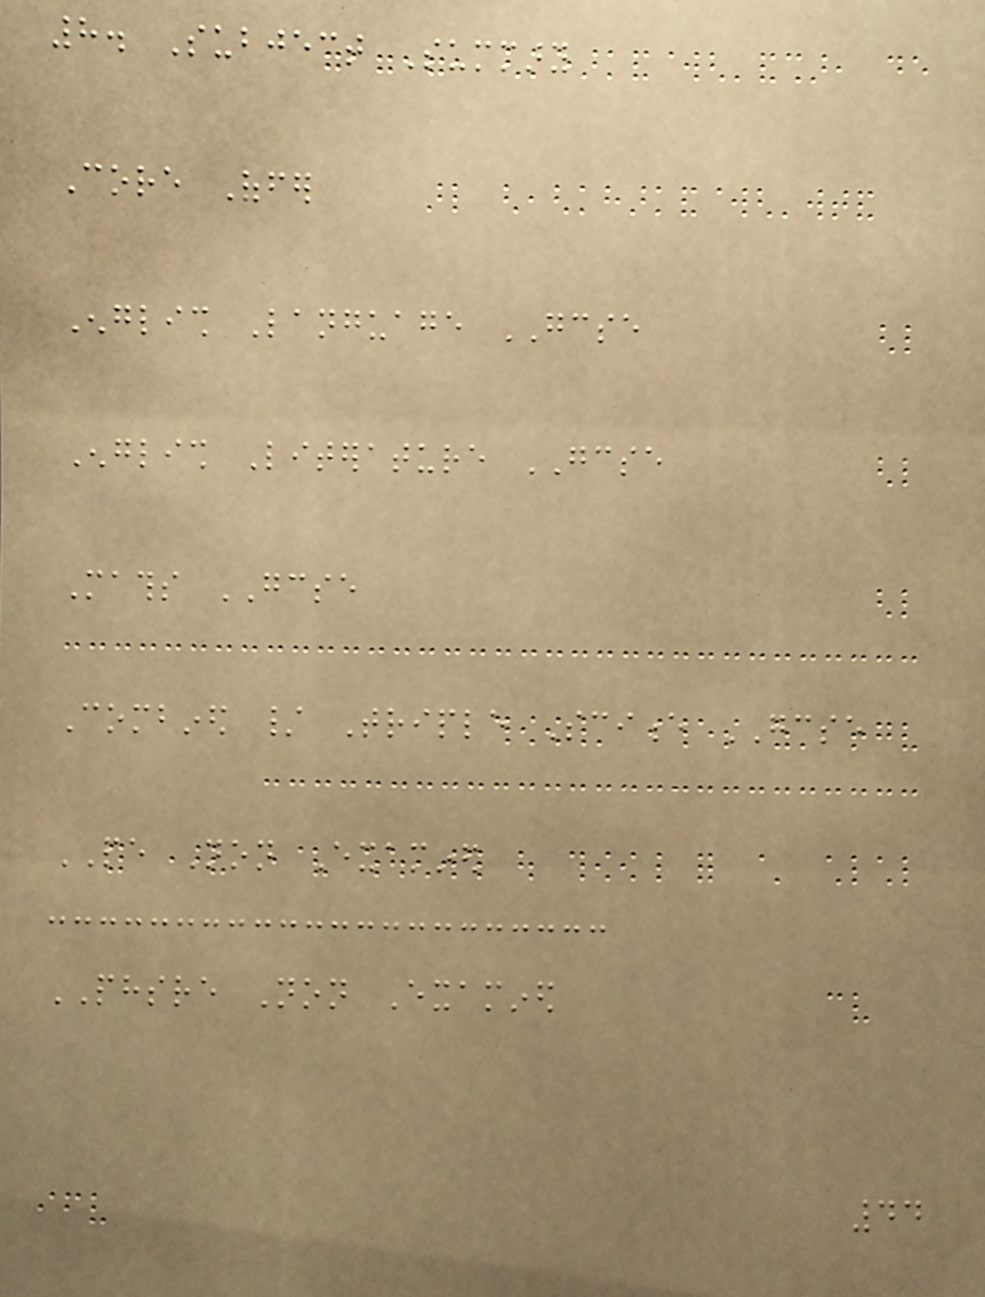8. Subject Summary
Core Offer
English Language GCSE
English Literature GCSE
Maths GCSE
Combined / Triple Science GCSE
PE Non Examined
PHSRE Non Examined
44
